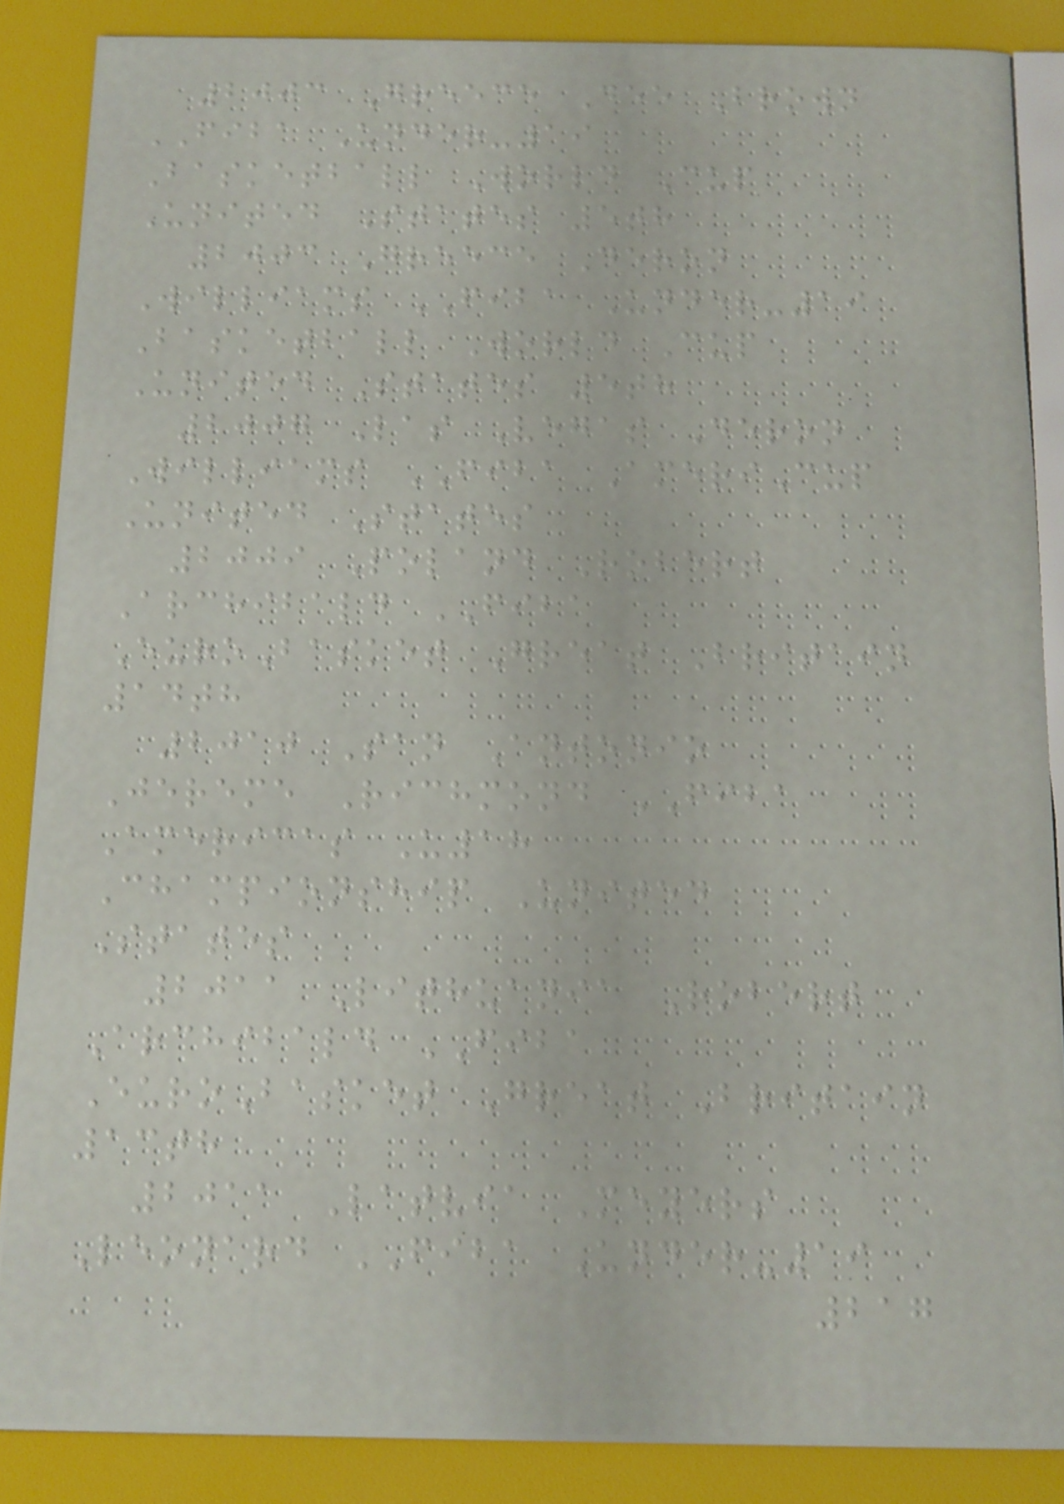2003 Greece Dee Brown
FIBA Under-19
Basketball World Cup
United States 5th
2003 Greece Deron
Williams FIBA Under-19
Basketball World Cup
United States 5th
2007 Las Vegas Deron
Williams FIBA AmeriCup
United States
2009 Poland Robert
Archibald FIBA
EuroBasket Great Britain
14th
2010 San Antonio
Jereme Richmond FIBA
Americas U18
Championship United
States
2011 Lithuania Robert
Archibald FIBA
EuroBasket Great Britain
13th
2011 Latvia Meyers
Leonard FIBA Under-19
217
